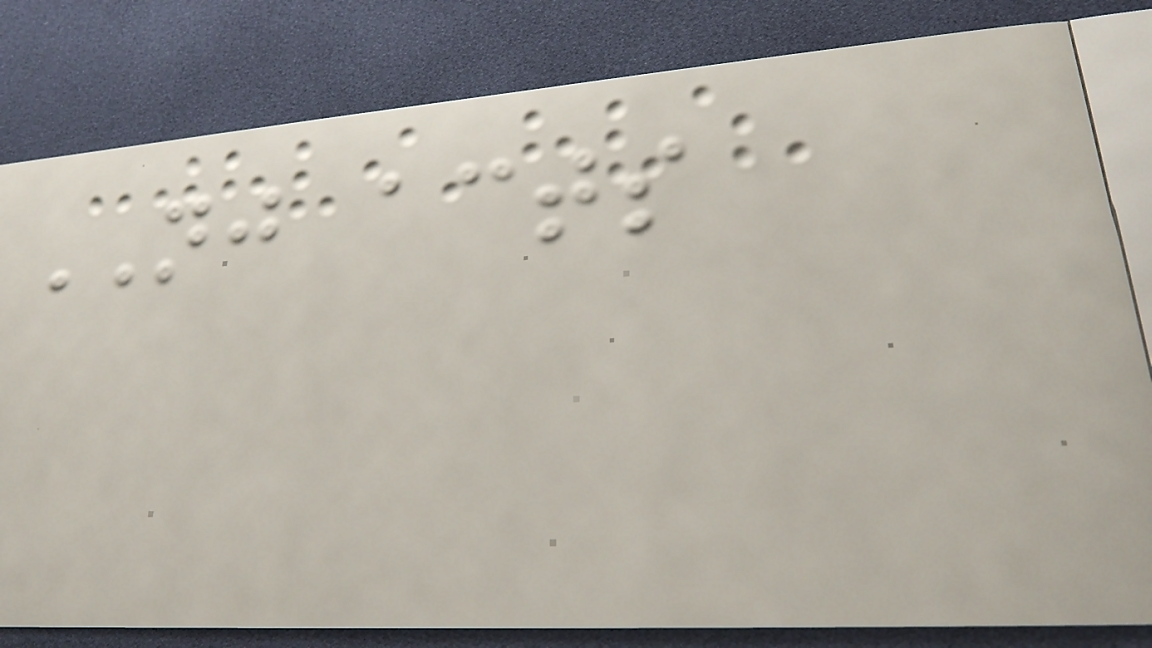NJ acts
